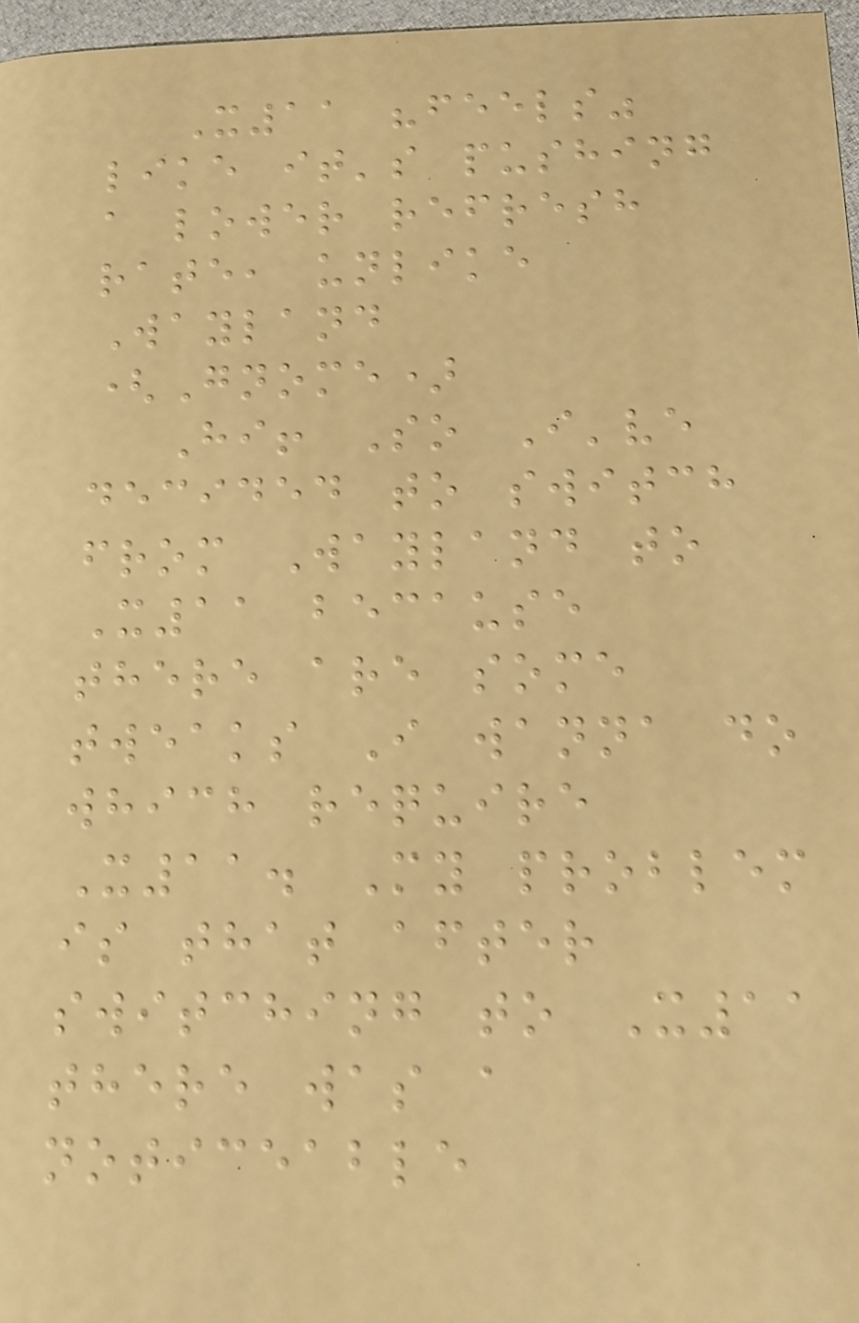X11 "feels"
like it's pushing
a lower refresh
rate, unlike
Wayland
(Gnome)
Hi! So I've
decided to switch
from Wayland to
X11 because
there are some
tweaks I wanna do
which require
X11. My problem
is that after
switching to X11
there was a
noticeable
